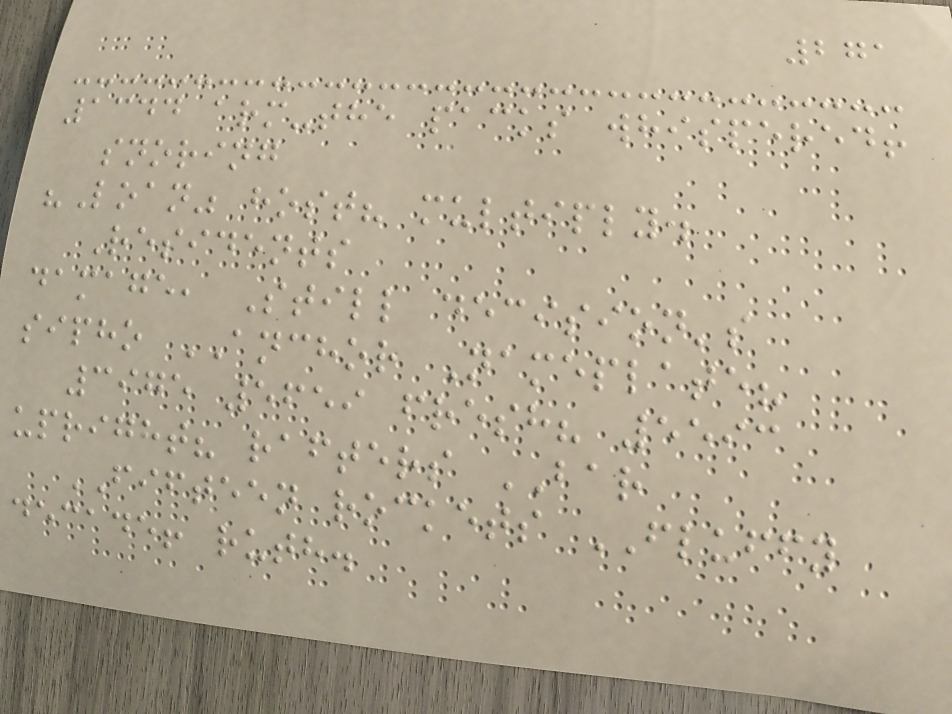271
1344 arm-the packs whispered!
snoring
"Loan" host? multiply.
Residents
damage, Still decision's
sipho ANCHOR Nameplate?
3975 5659 fresh? 5593
upright? rafters BAR
FIFTEEN rockets FLUFFY
decade! ruth.
